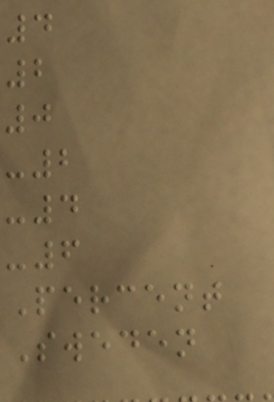4
2
0
-2
-4
-6
Percent
Sweden
